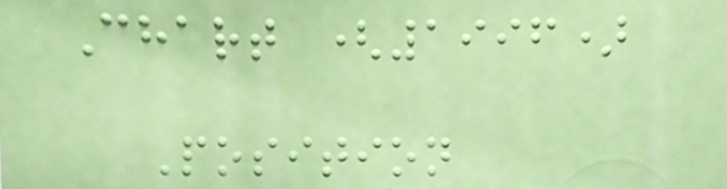Chart (1996)
Position
